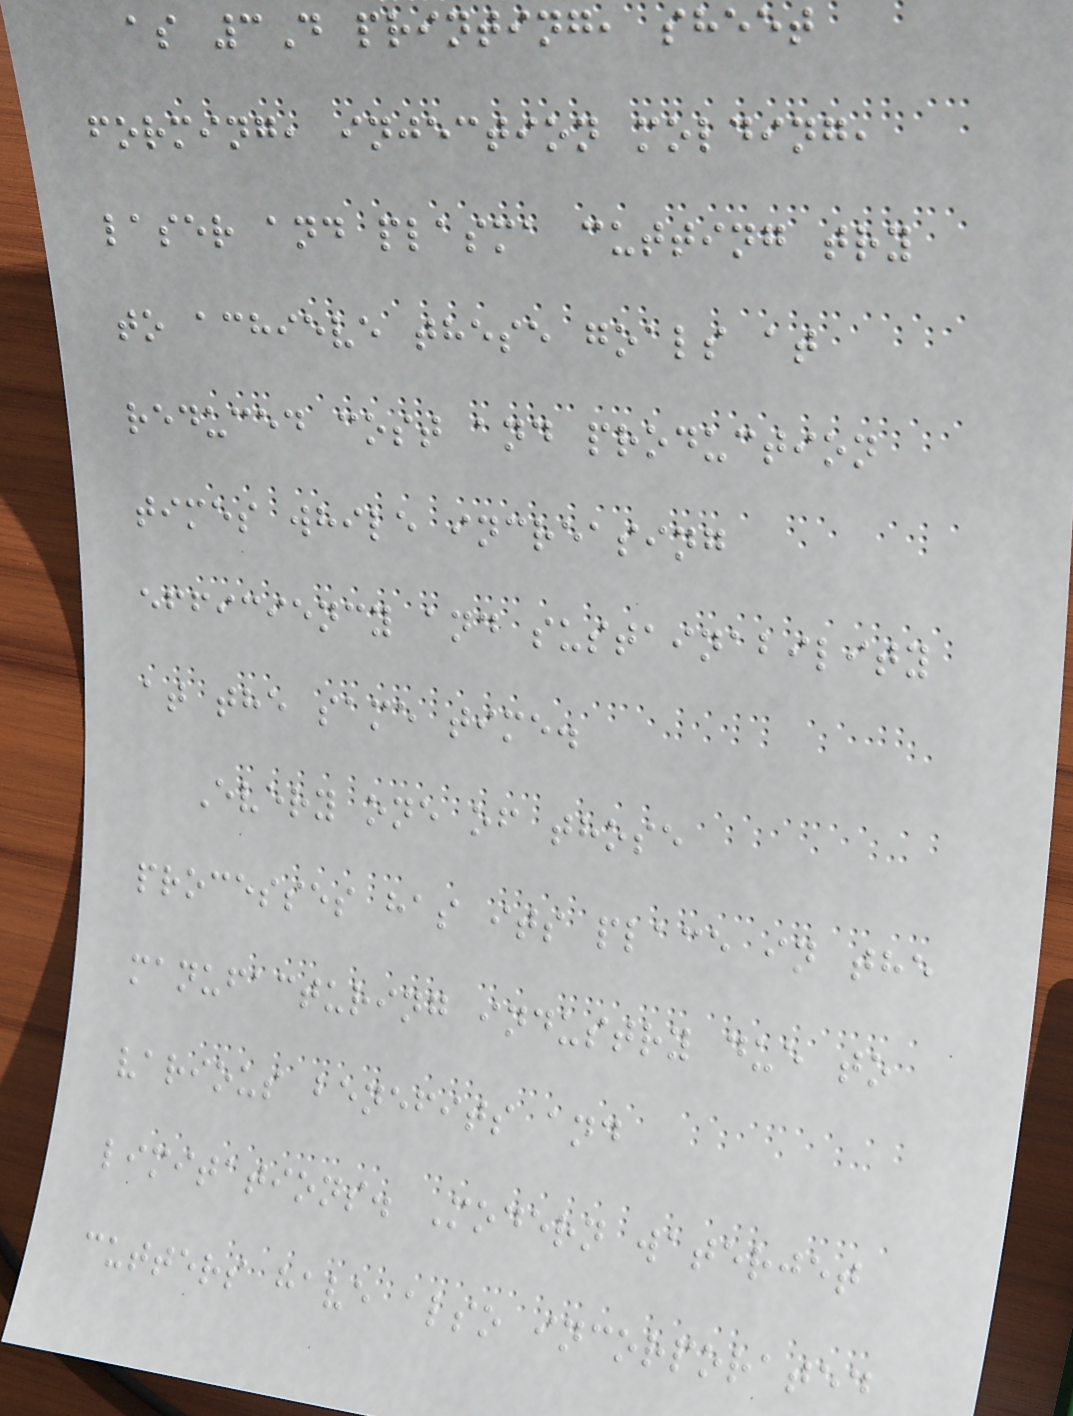as 3D printing, sheet
forming, injection molding,
laser and plasma cutting try
to achieve these goals at
reduced cost and production
times while increasing
efficiency and sustainability
at the same time.
Every one of those
processes has its place in the
manufacturing industry due to
various benefits and
limitations. Modern waterjet
cutters have also incorporated
